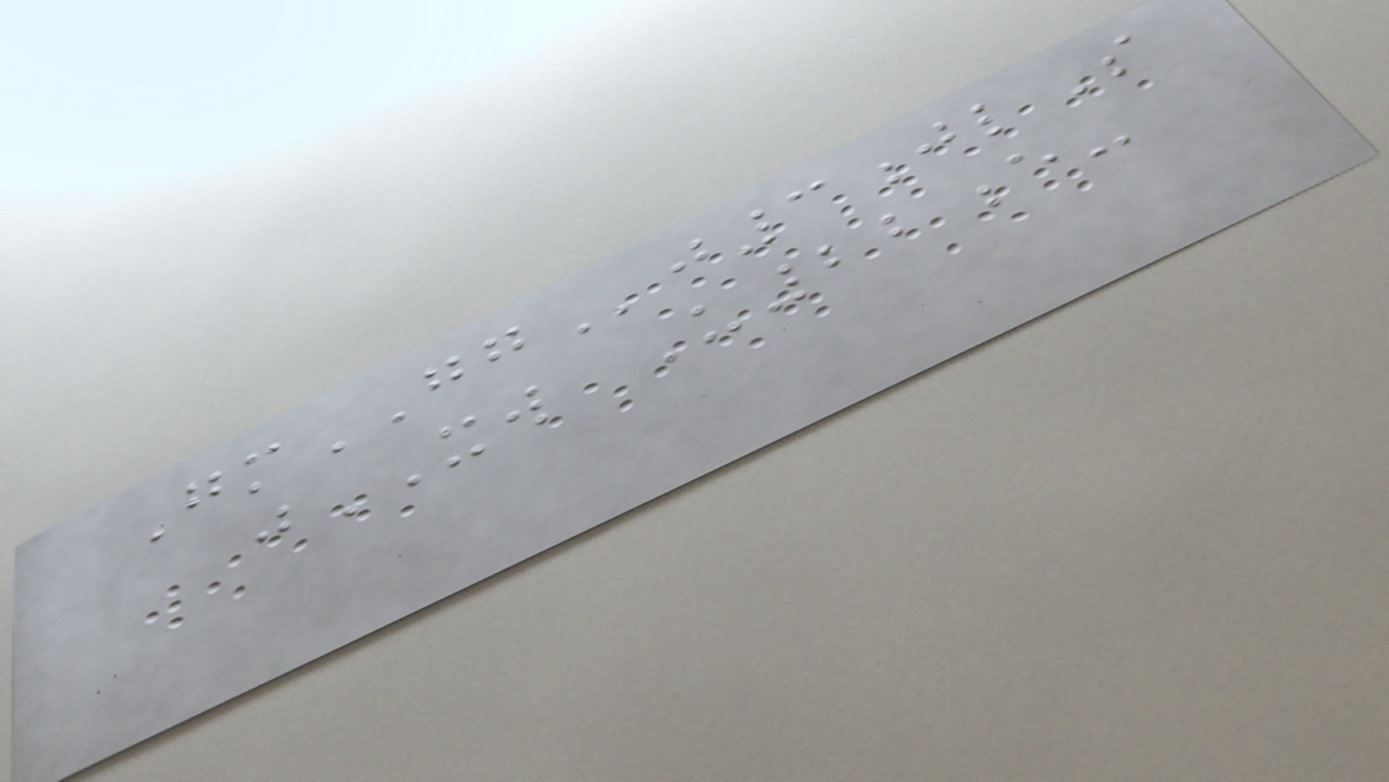GmGGj3jlS
jXW U22e-
